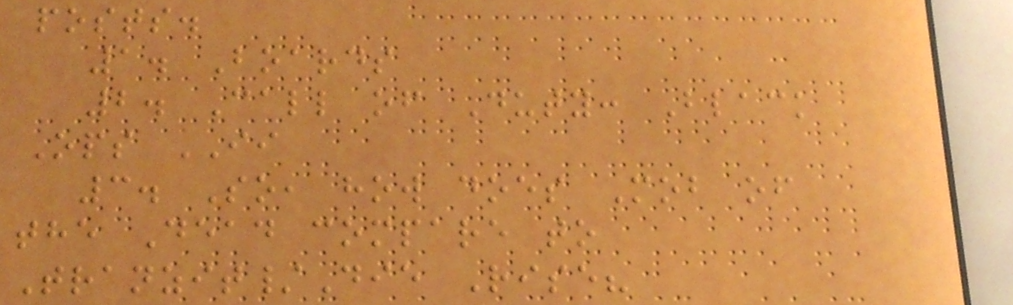posts.
1. Boards
2. Call of Duty: Black
Ops II
3. So, how does Mob of
the Dead compare to
Tranzit/Die Rise?
